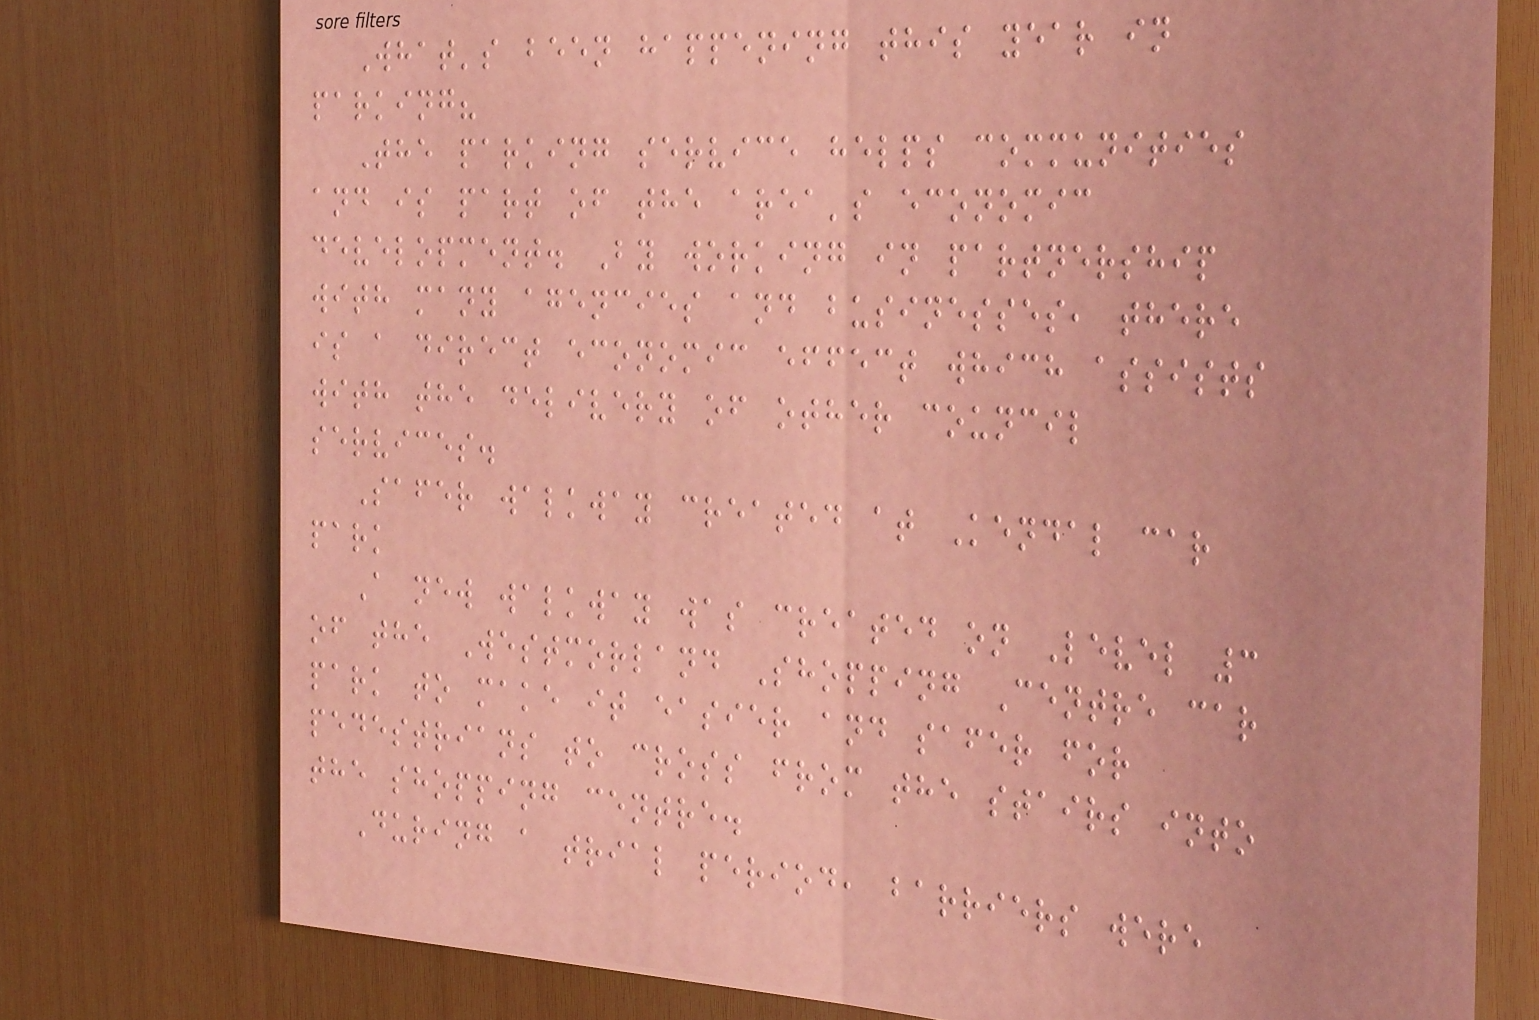What's been happening this year in
parking?
The parking service helps communities
and is part of the area's economic
development. By working in partnership
with many agencies and businesses, there
is a direct economic effect which assists
with the delivery of other council
services.
Safer walkway created at Kendal car
park
A new walkway was created on Level 3
of the Westmorland Shopping Centre car
park to make it easier and safer for
pedestrians to cross from the stairs into
the shopping centre.
During a trial period, barriers were
